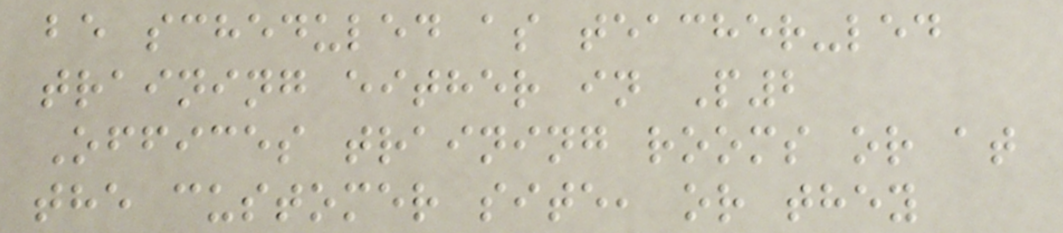be scheduled as teacher-led
training either in P2
Offices training rooms or at
the customer site, or they
